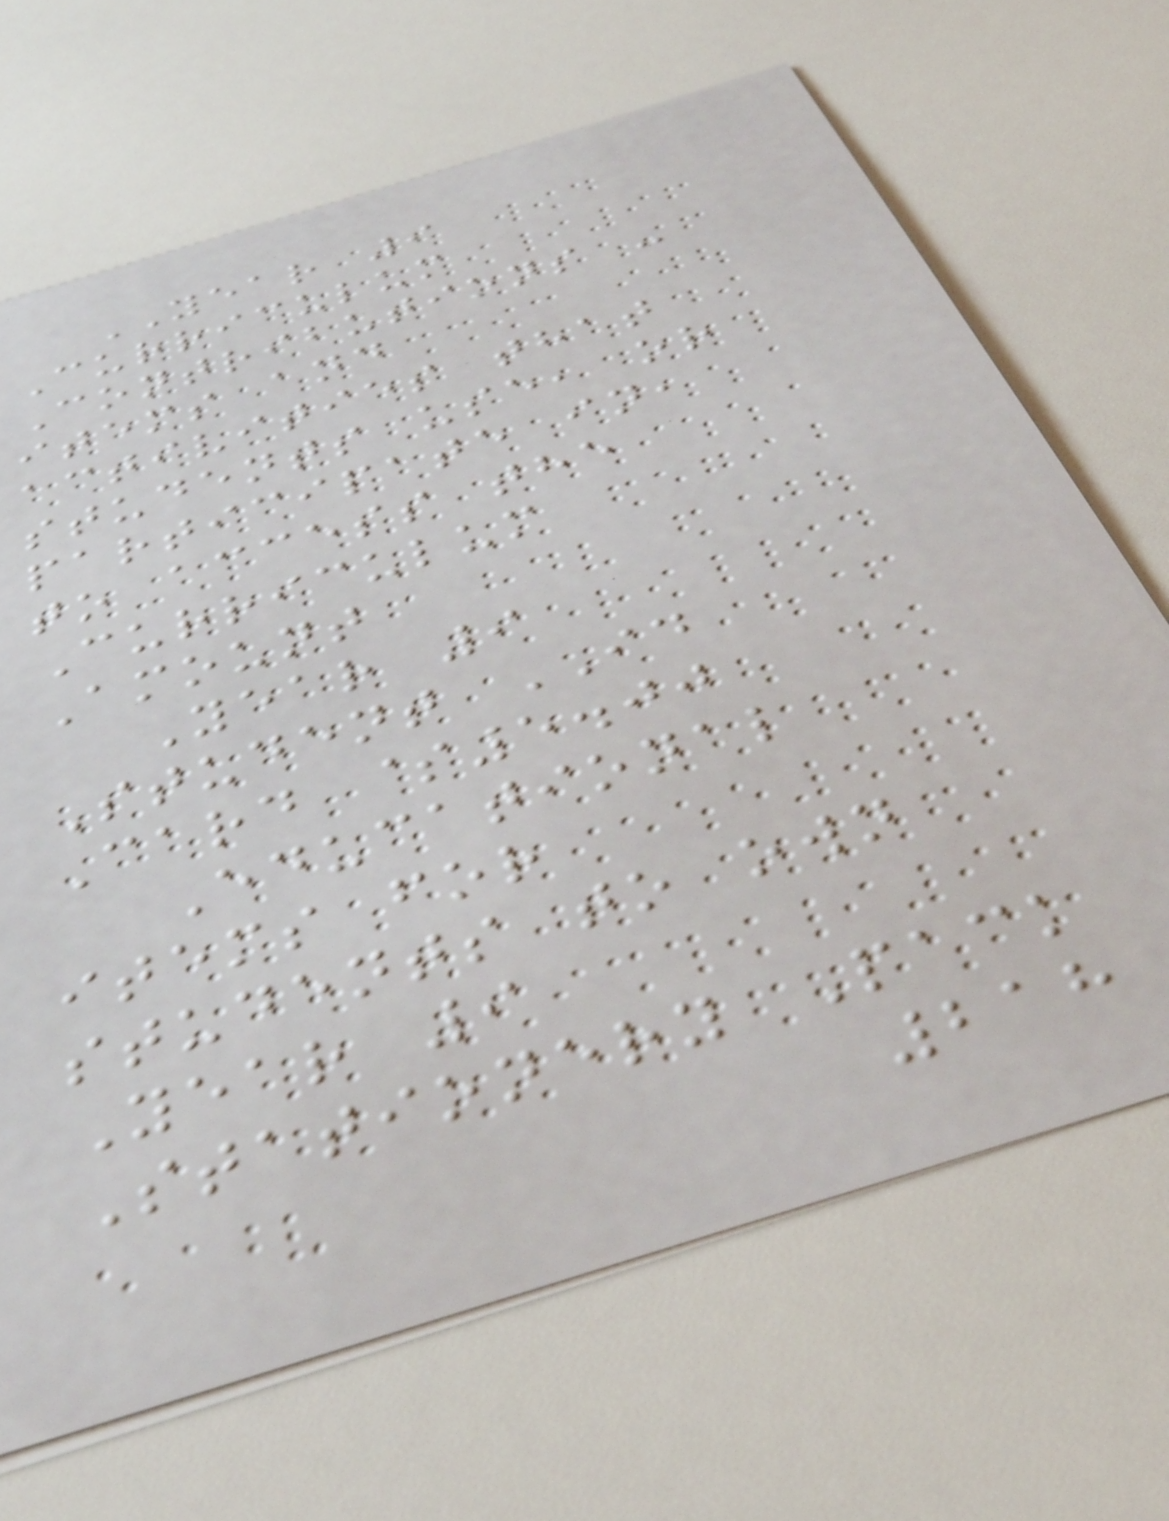YEAR 9
Curriculum
Contributions -
items and
activities that
students use, or
participate in,
to access the
Curriculum
Amount
Year 9
Student ID
Card $5.00
Educational
items for
students to own
Year 9
Stationery Pack
218
